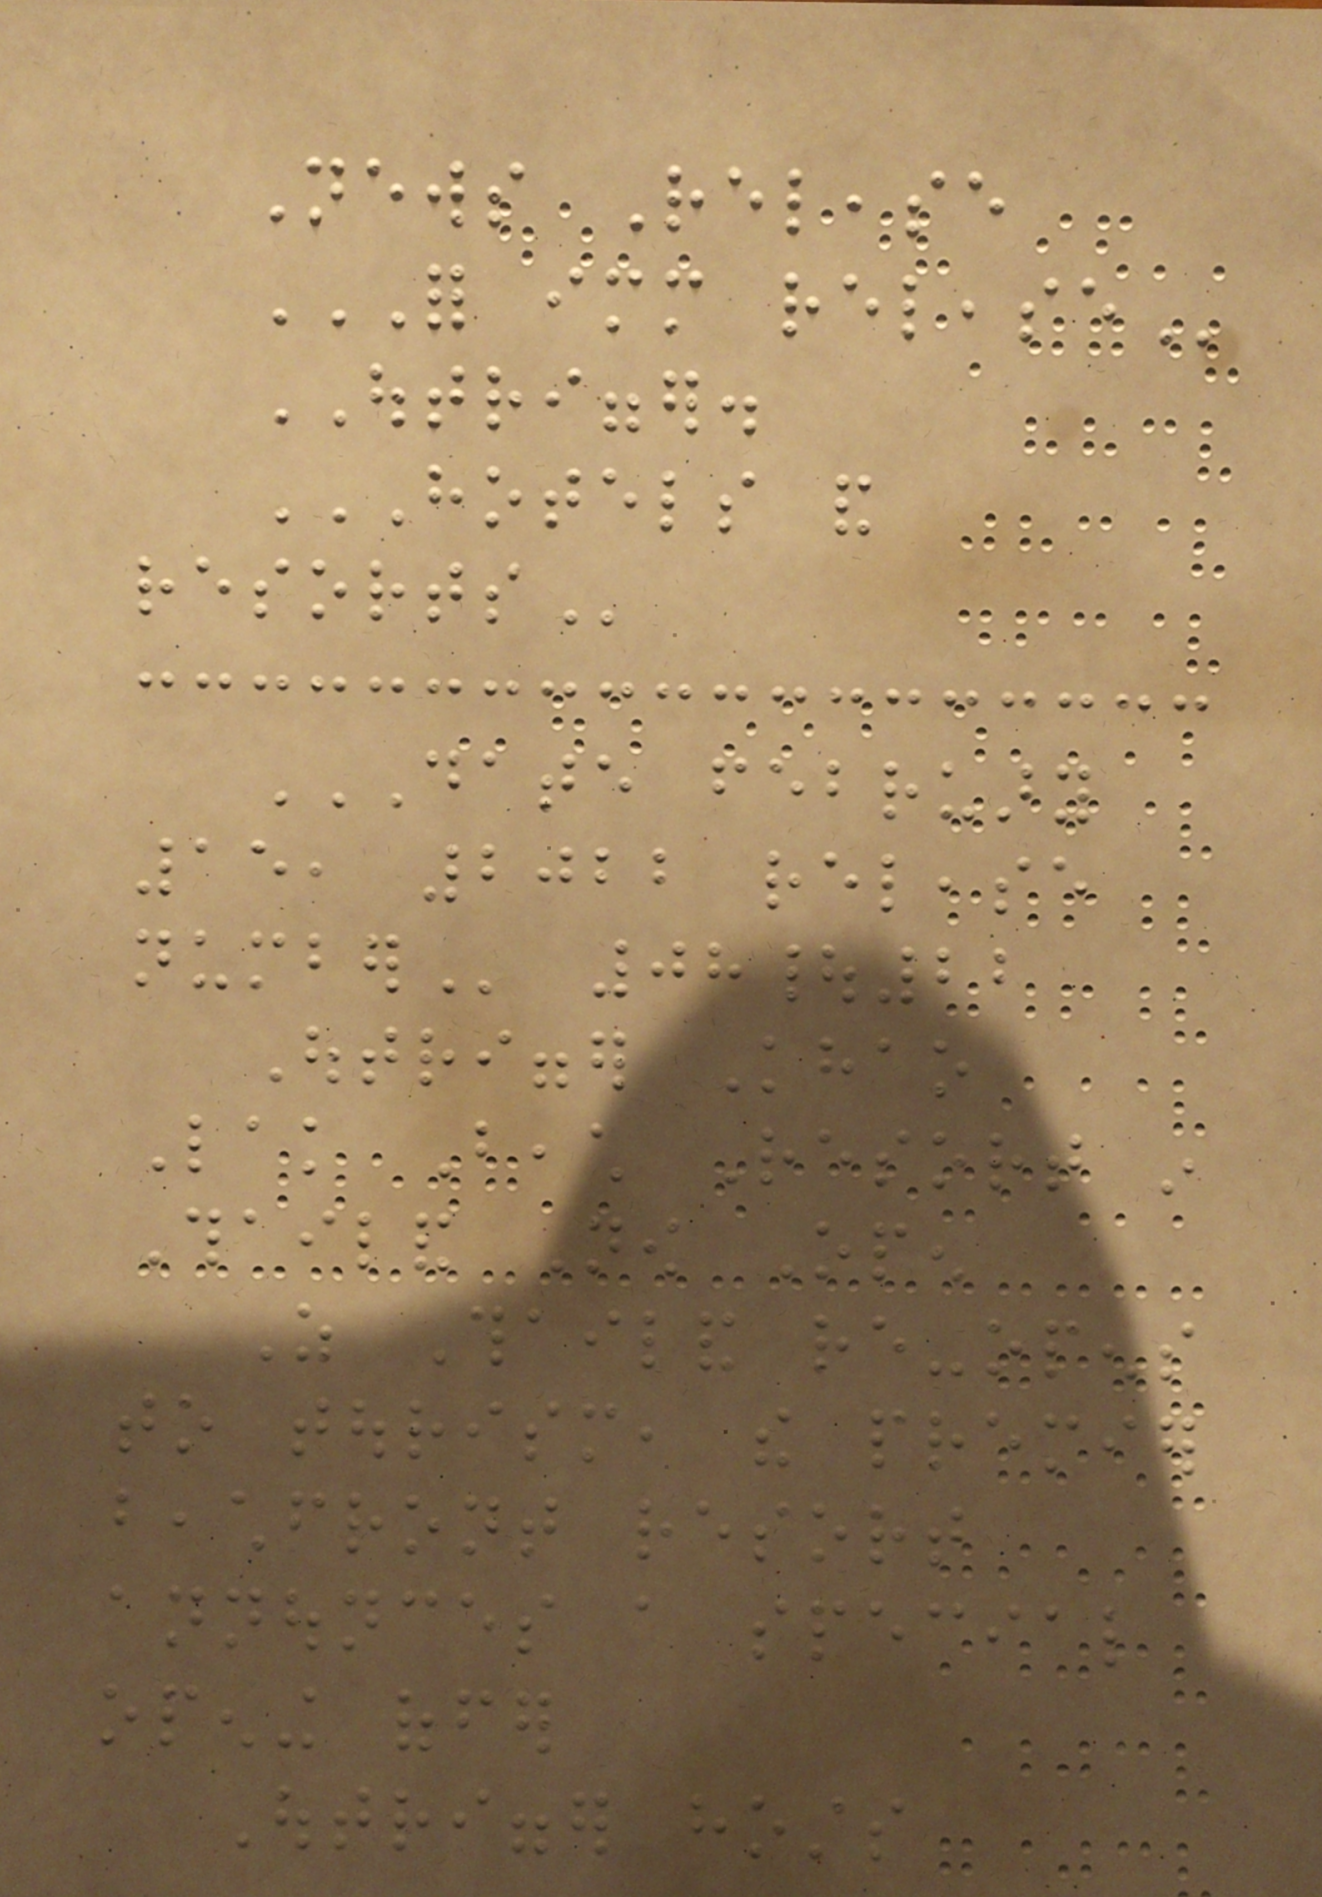News Release
FOR IMMEDIATE RELEASE
OUTRIGGER.
HOTELS AND
RESORTS
DATE FEBRUARY
15, 2022 RELEASE
NUMBER 08|22
Outrigger Khao
Lak Beach Resort in
Thailand Now Open
As Thailand re-opens
to tourism, the premier
beachfront resort
announces a special
opening offer
Outrigger hosts
